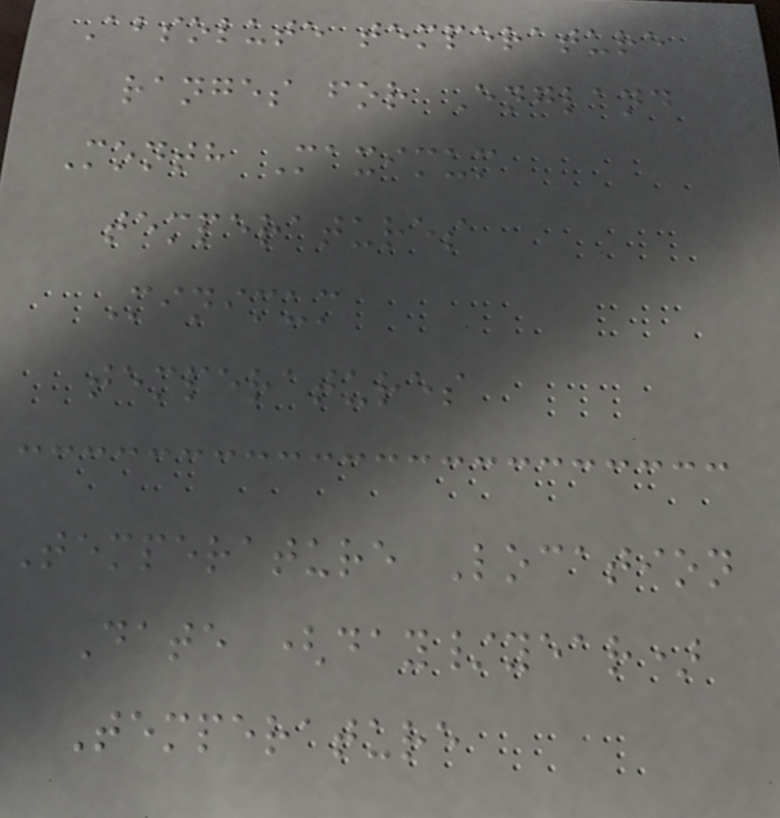Absolute temperature
ranges for England
Month Maximum
temperatures
Minimum
temperatures
Temperature Location
Date (day/year)
Temperature
